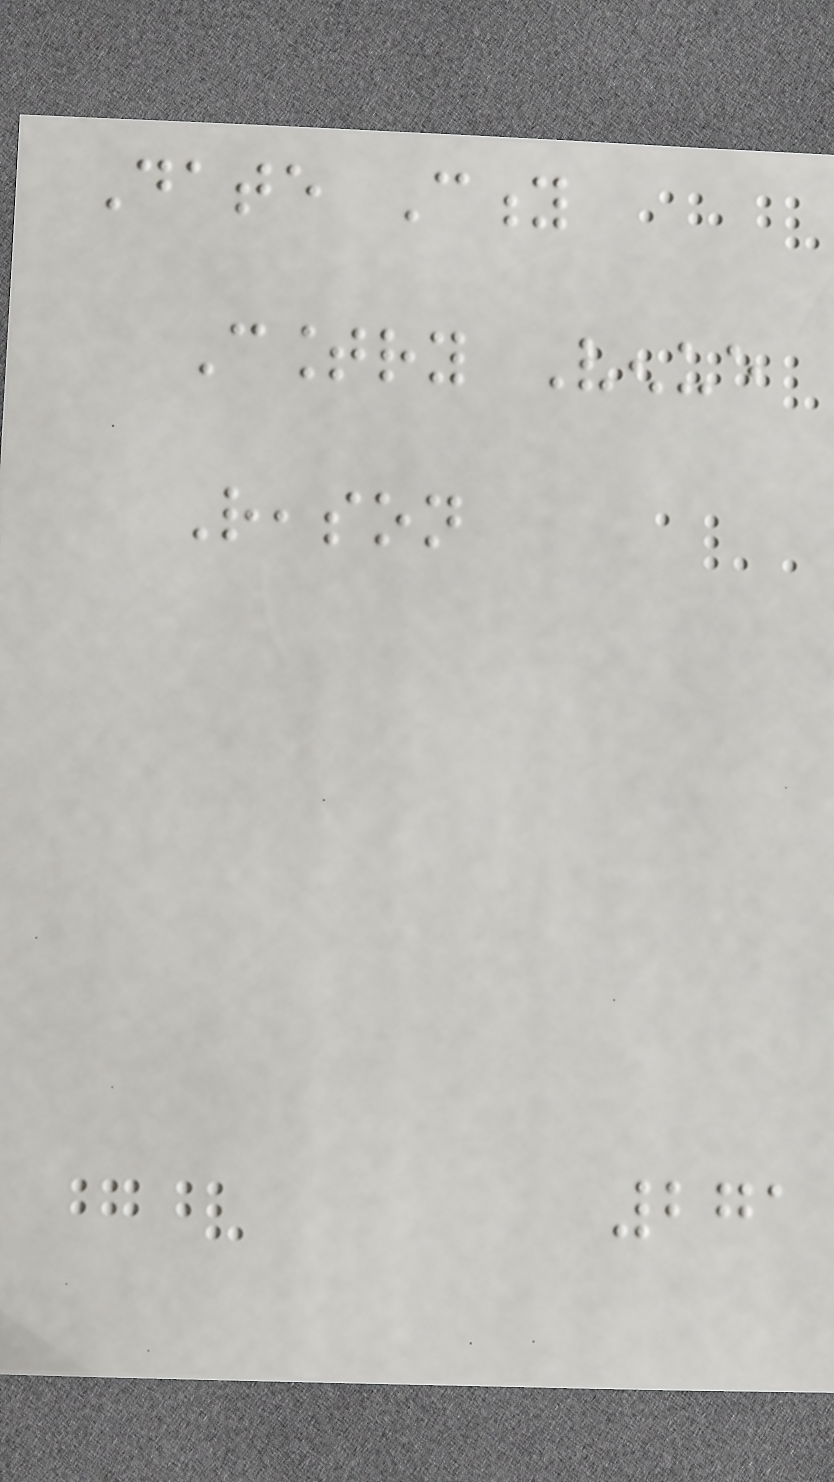Date City
Country Venue
Reason
271
